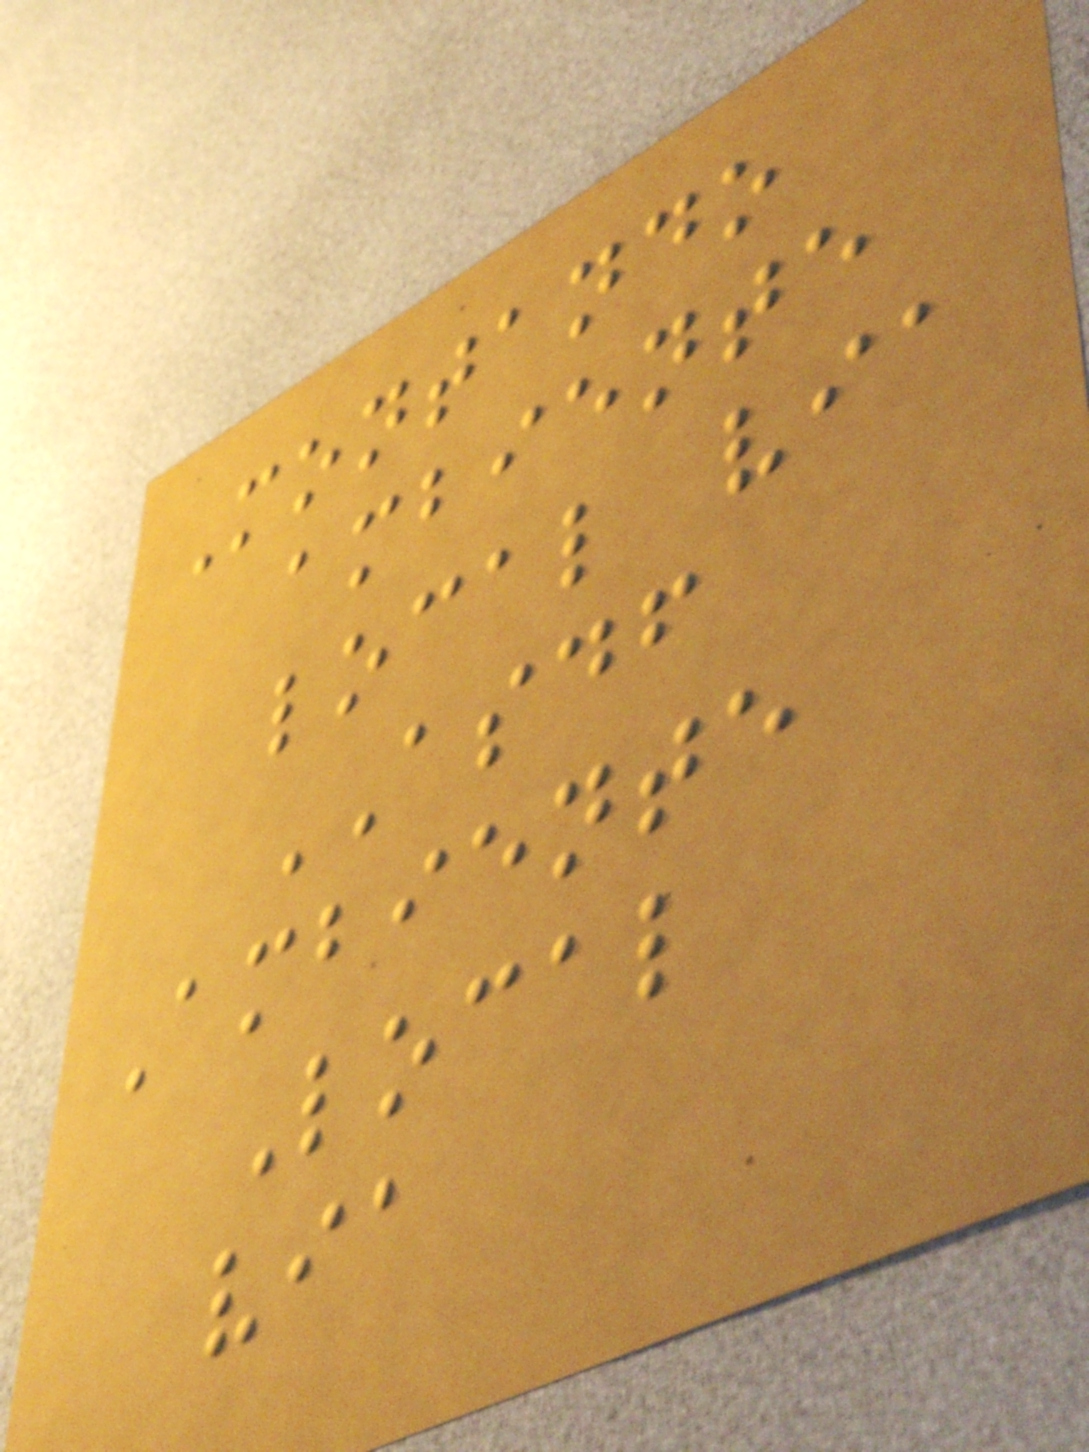Montando
ambiente
local via
ASDF
Ambiente
Local
via
